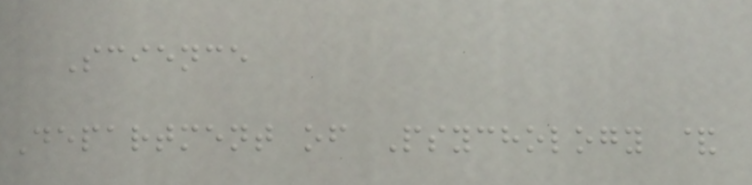Science
Department of Psychology &
